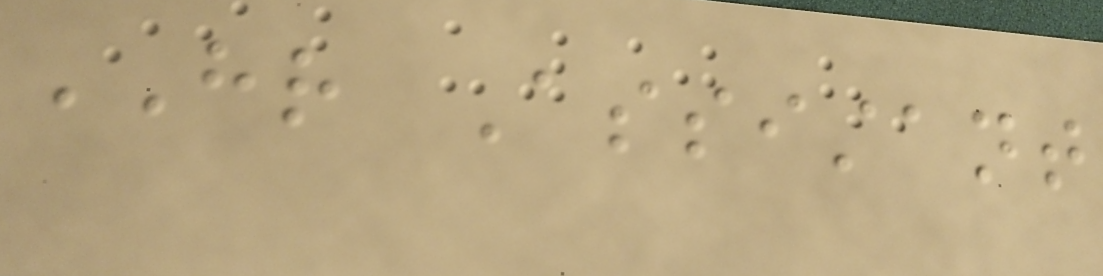HR Assistant
